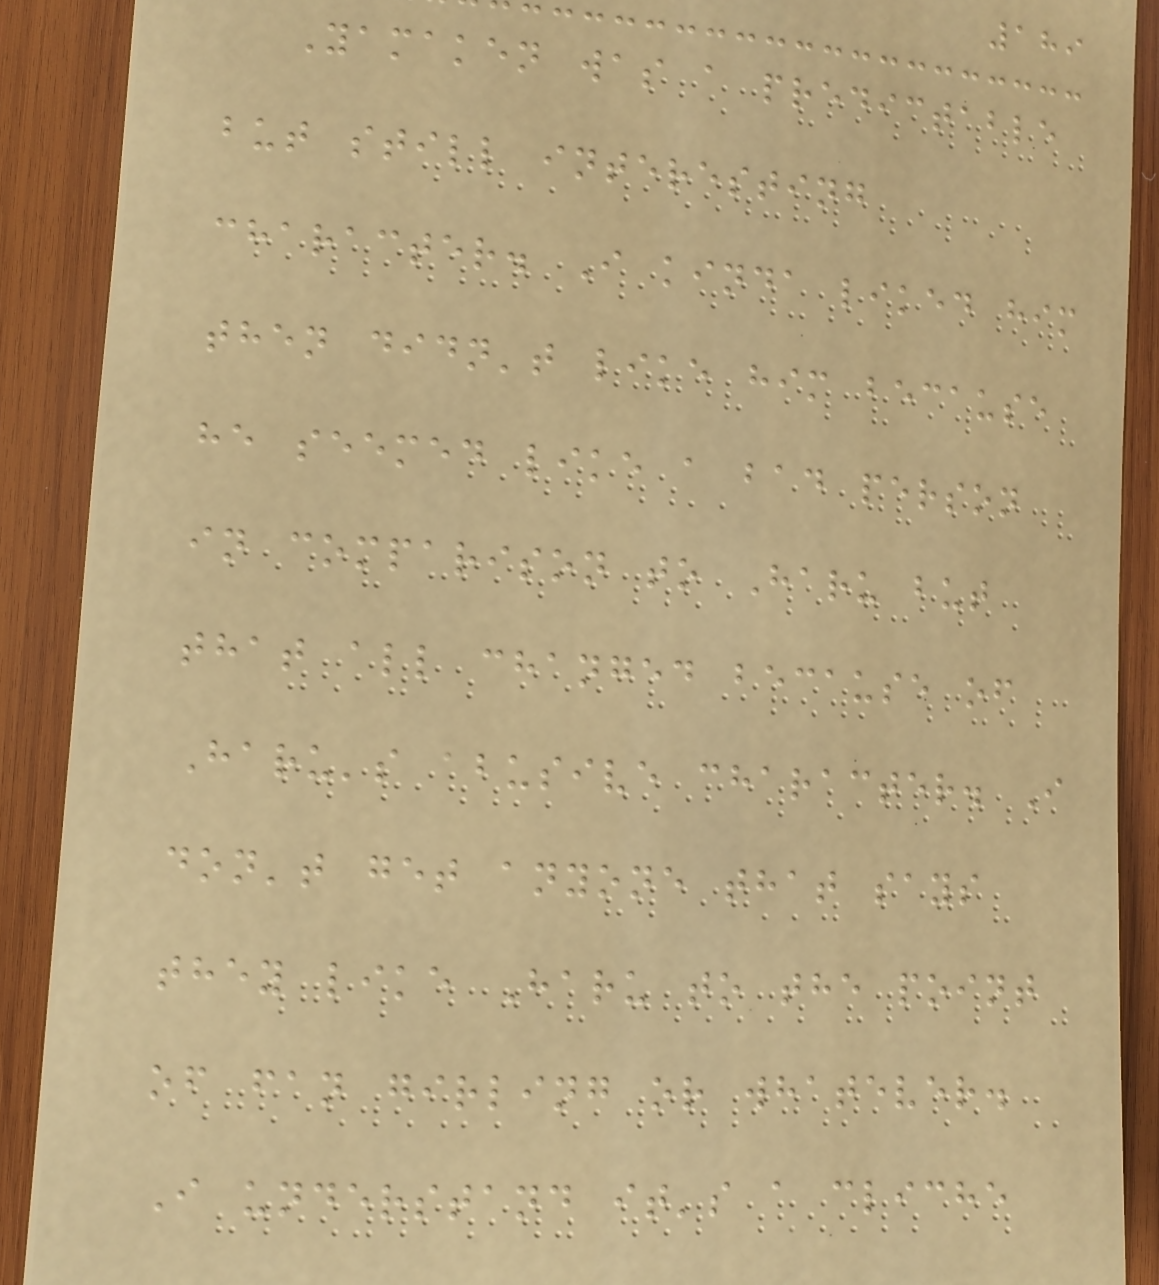189
Yamaken was a predictable
but still interesting
character. I kinda liked him
then didn't like him because
he seemed like a bad person
in comparison to Haru but
that all changed because of
Haru's abusive character. I
don't get anyone that says
they like Haru to the point
of fan girling or whatever.
I understand it's a cliche
